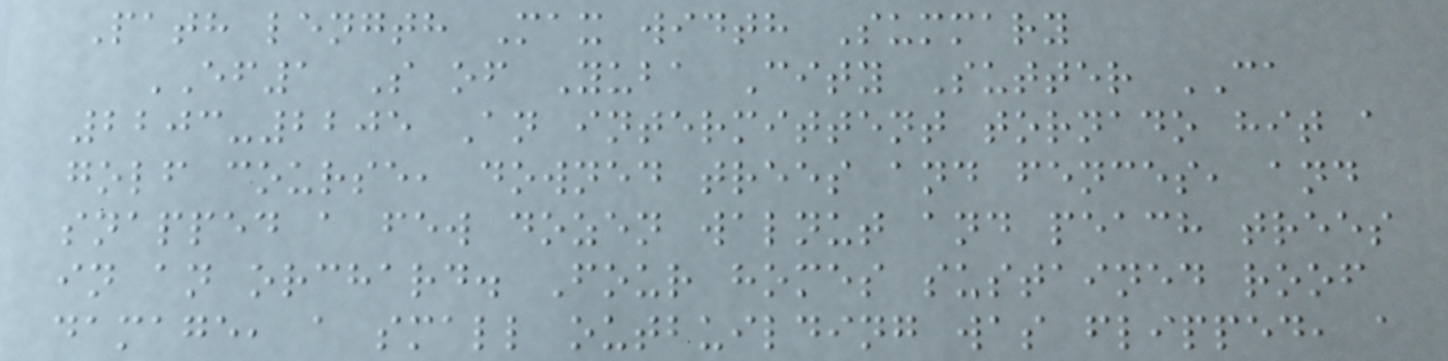Path length Max width Summary
EF1 S of Yuba City Sutter CA
2203-2205 An intermittent tornado hit a
golf course, downed trees and fences, and
snapped a few dozen walnut and peach trees
in an orchard. Four homes sustained roof
damage, a small outbuilding was flipped, a
